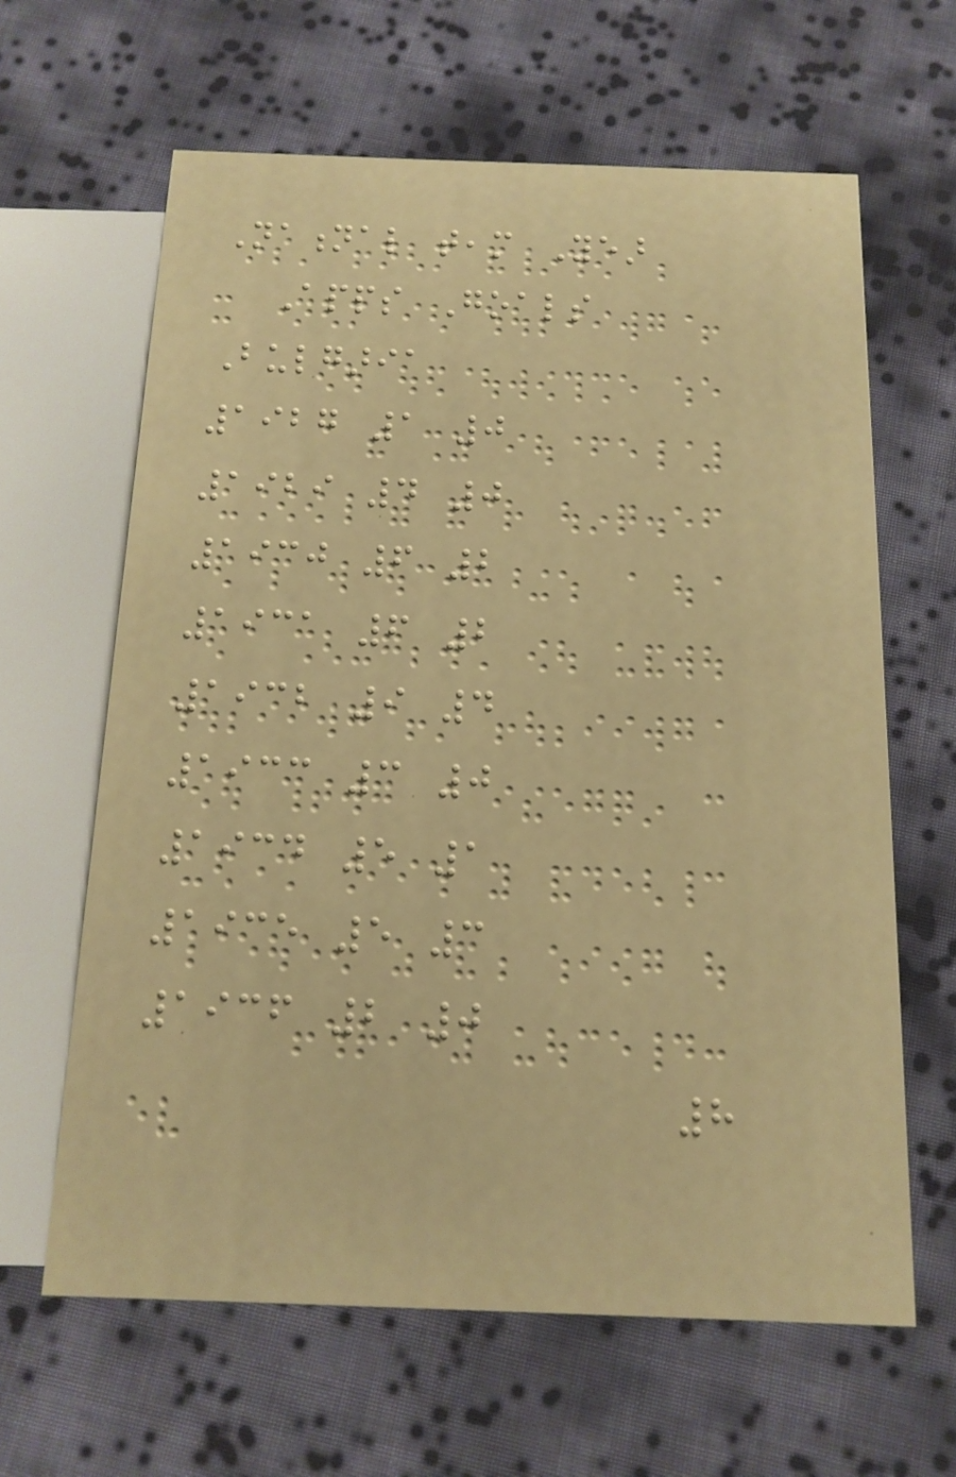National team Year
Apps Goals
Bulgaria
1927 1 0
1929 4 0
1930 6 2
1931 6 2
1932 9 4
1933 3 0
1934 5 1
1935 5 3
1936 2 0
8
